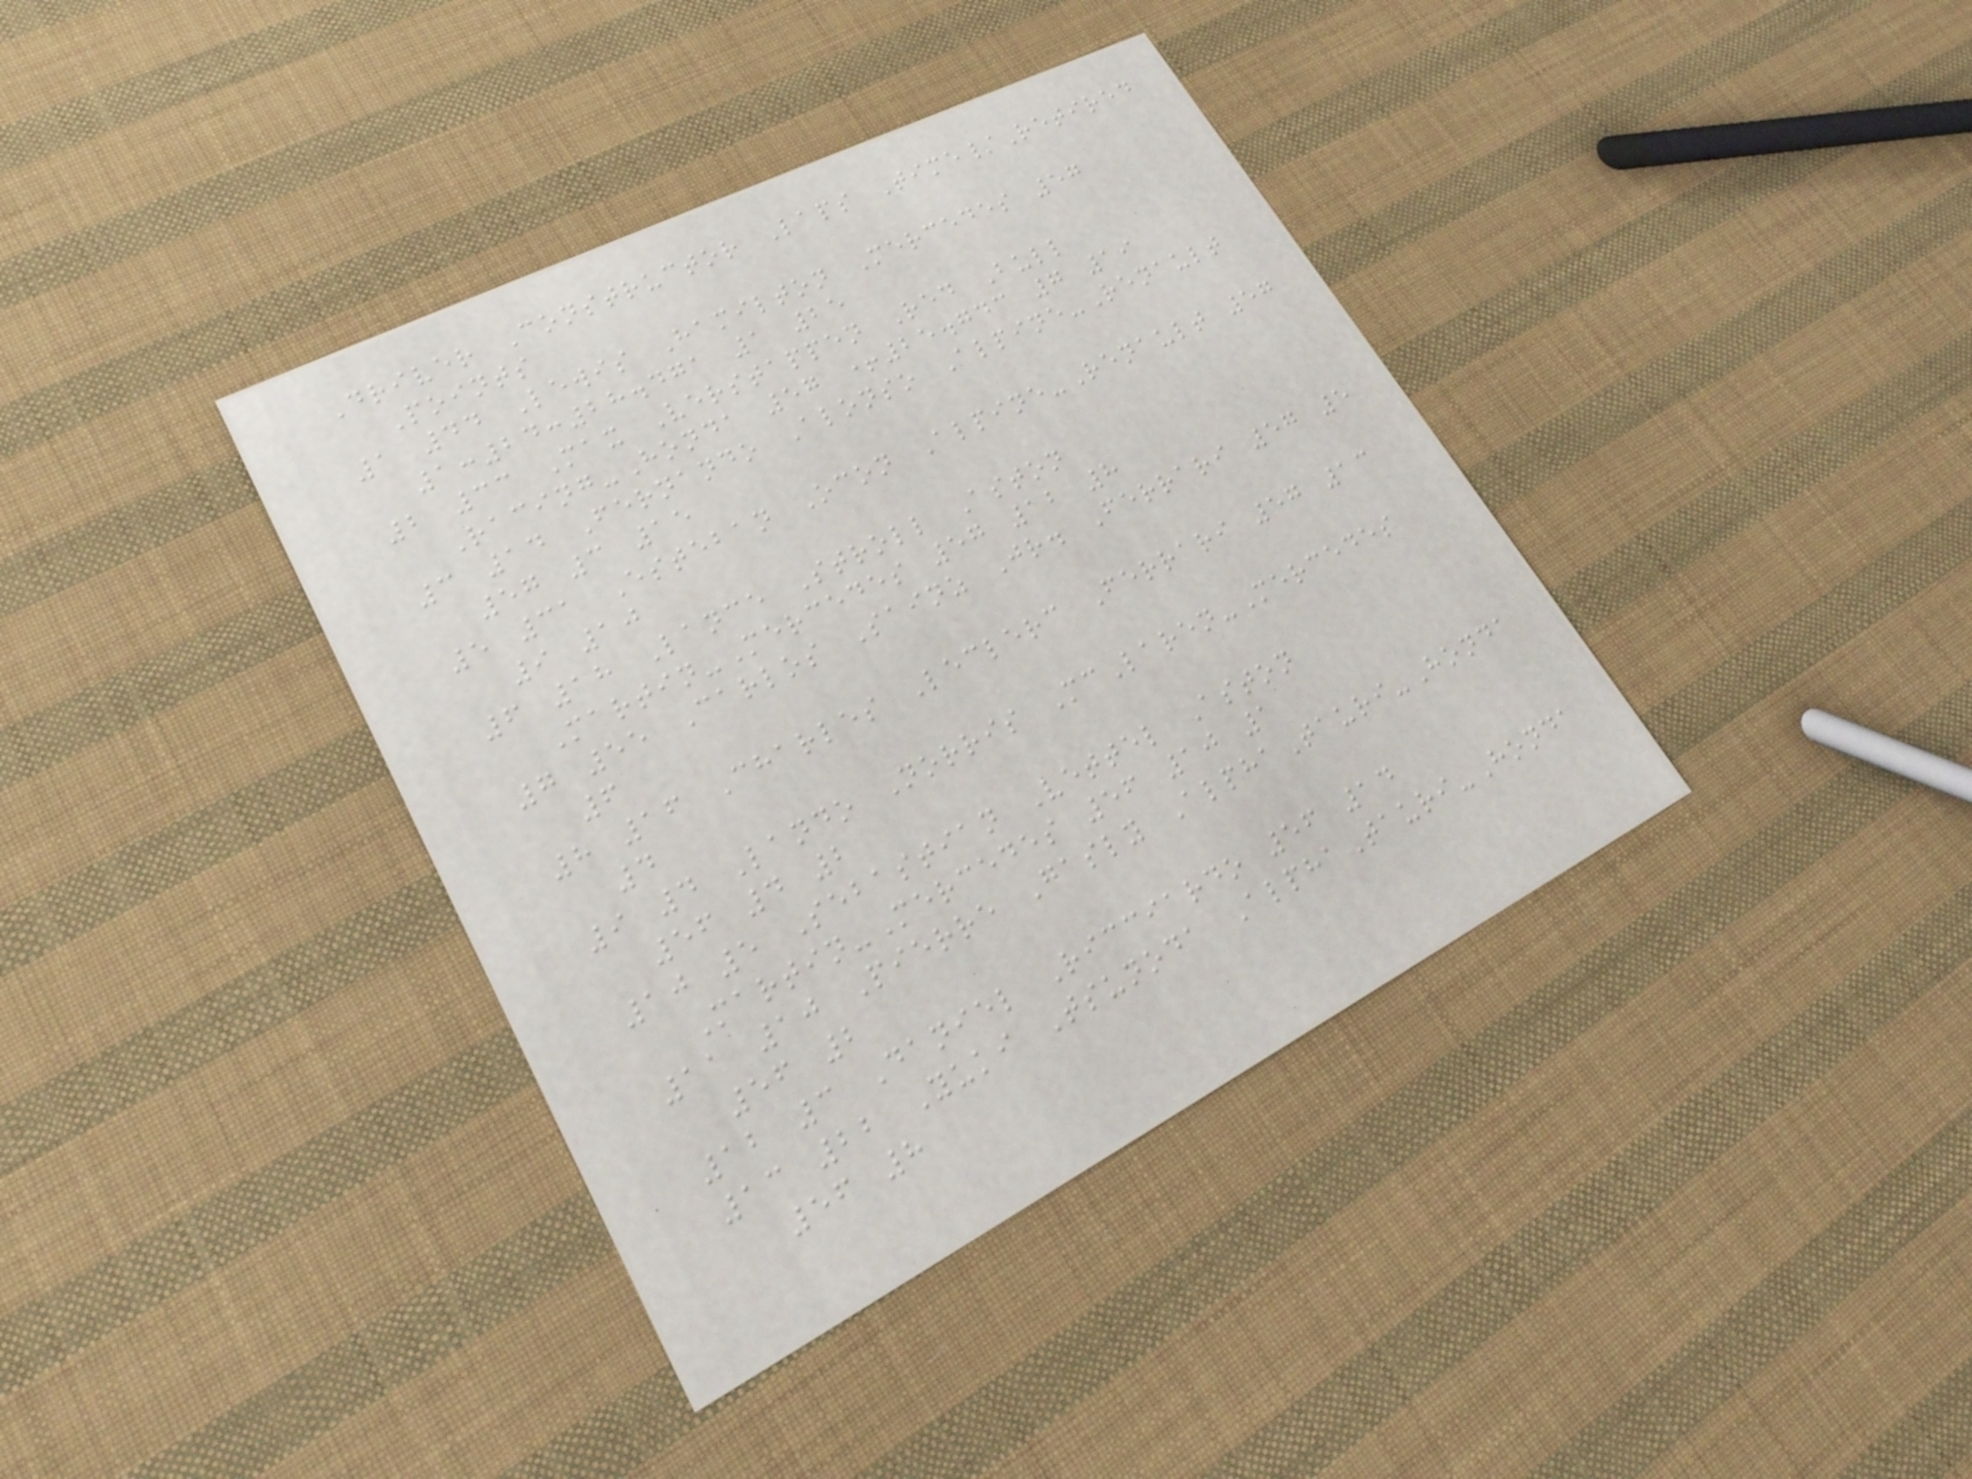Driver Constructor Laps Time/Retired
Points
1 44 Lewis Hamilton Mercedes 57
1:24:28.471 1 25
2 33 Max Verstappen Red Bull
Racing-Honda 57 +25.743 7 19
3 14 Fernando Alonso Alpine-Renault
57 3 15
5 31 Esteban Ocon Alpine-Renault 57
9 10
6 18 Lance Stroll Aston
Martin-Mercedes 57 12 8
7 55 Carlos Sainz Jr. Ferrari 57 5
6
8 16 Charles Leclerc Ferrari 57 13
4
9 4 Lando Norris McLaren-Mercedes
56 4 2
10 5 Sebastian Vettel Aston
Martin-Mercedes 56 10 1
11 10 Pierre Gasly AlphaTauri-Honda
56 2
12 3 Daniel Ricciardo 56 14
13 22 Yuki Tsunoda AlphaTauri-Honda
56 8
